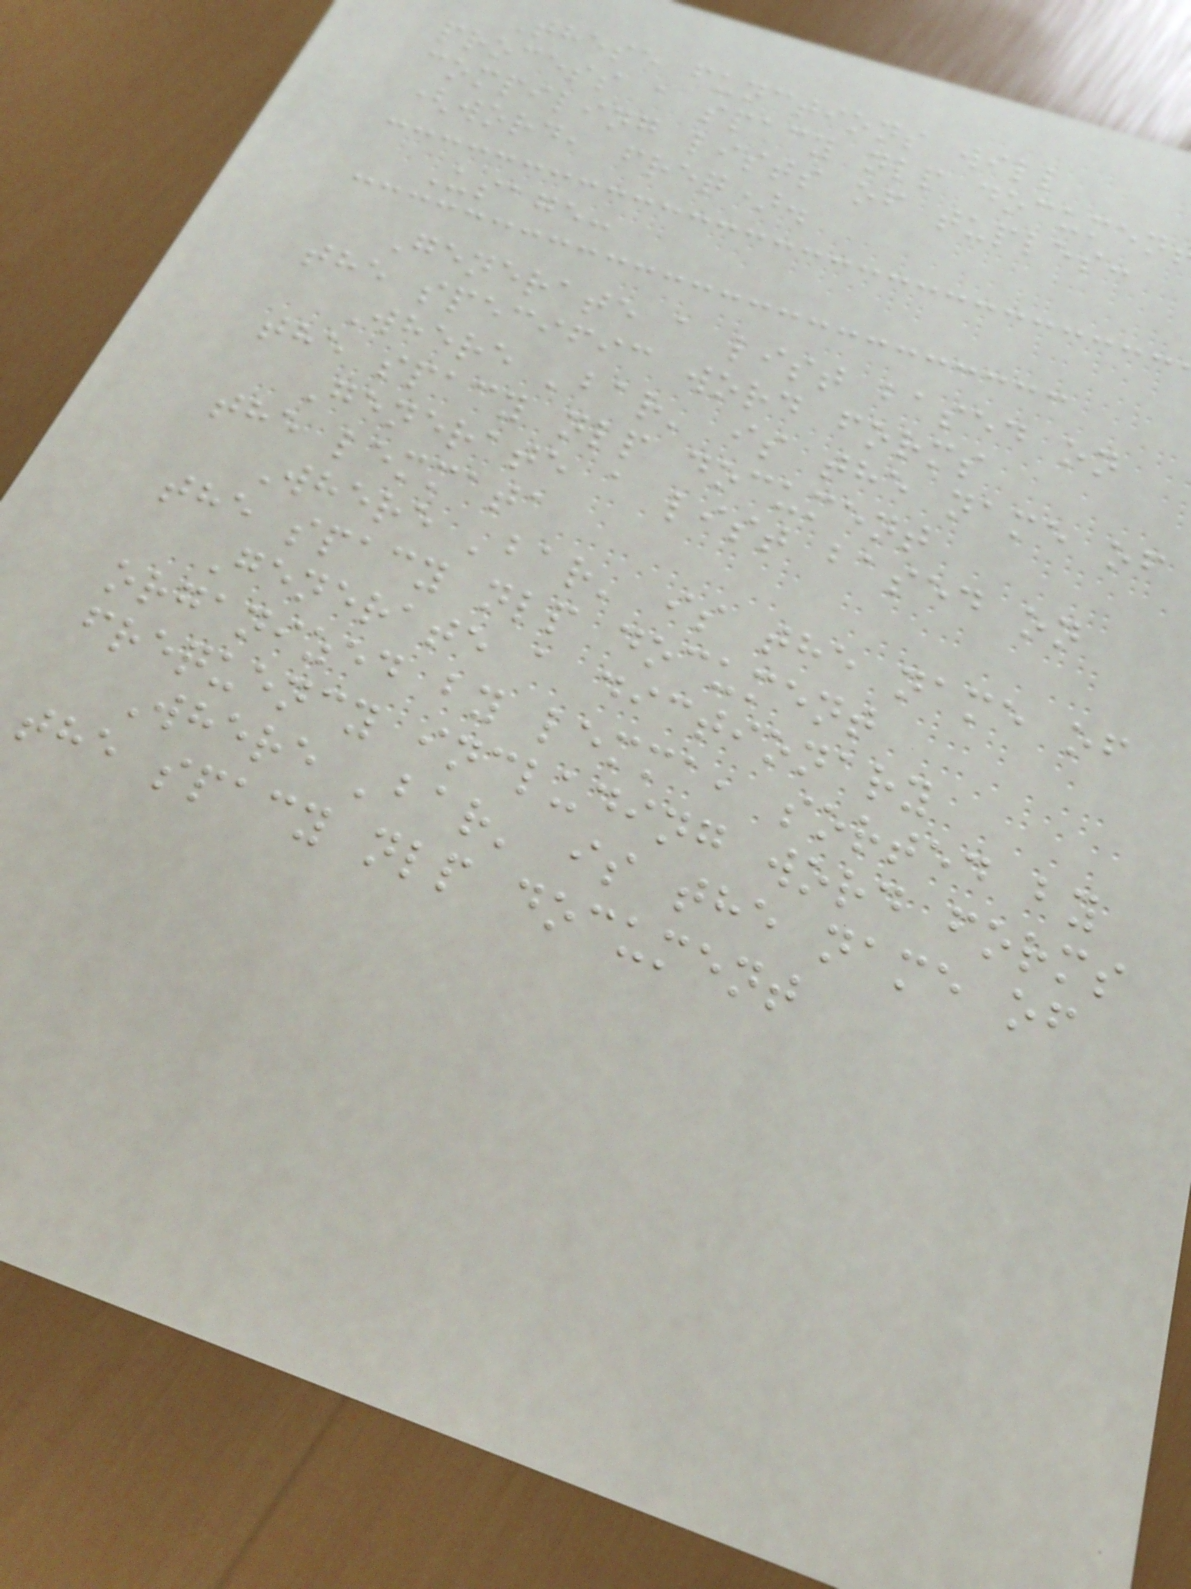These functions will
process a spacy nlp documen
compiling lists of tuples:
(word, freq).
Usage:
Generate a list based on
the specific word forms
Where 'bar' is the name of
the spacy nlp document
Generate a list based on
the lemmata
Where 'bar' is the name of
the spacy nlp document
Generate a dictionary
organized by lemma, sorted by
frequency including word forms
Where 'bar' is the name of
the spacy nlp document
